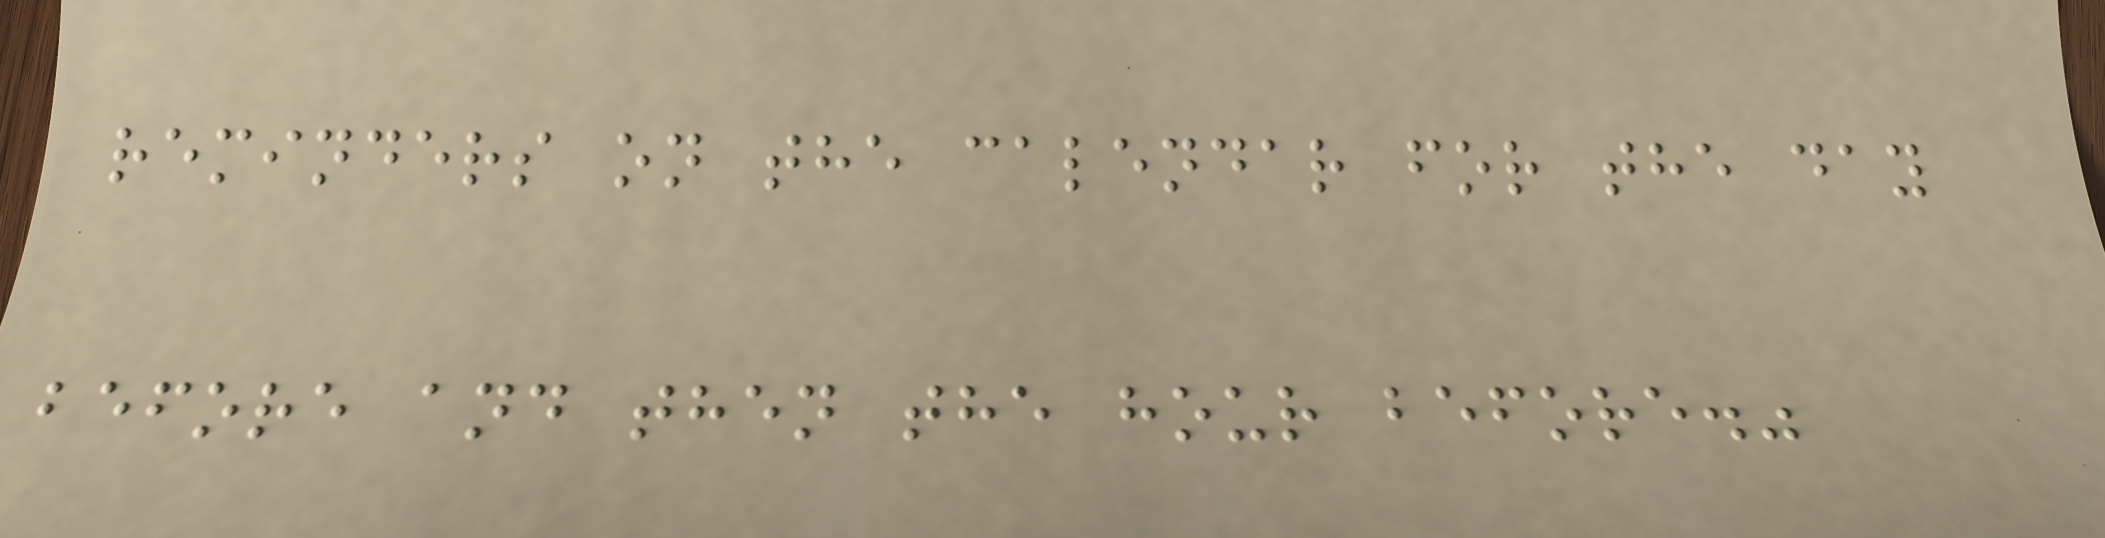reminders on the calendar for the day
before and then the hour before."
